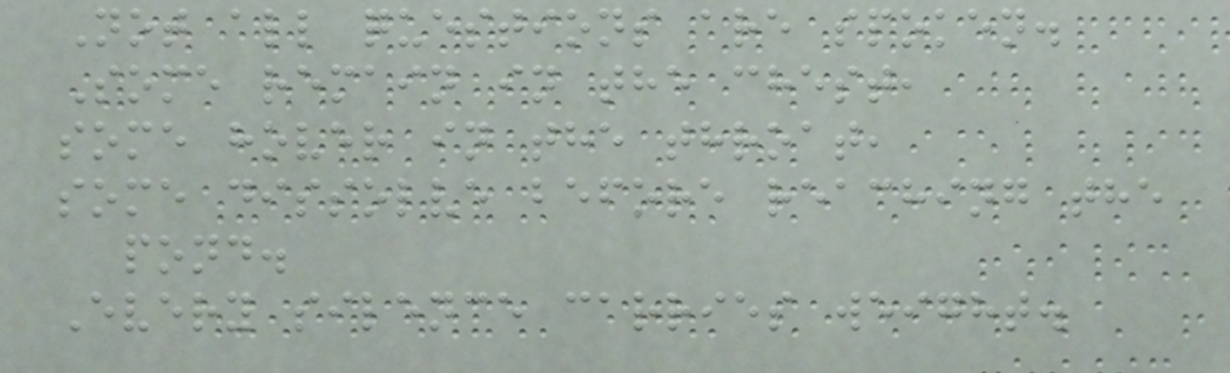Not all questions are spoken.
Some remain in the chest,
some hover in the throat,
some dissolve before reaching the
pond.
Every silence carries weight.
